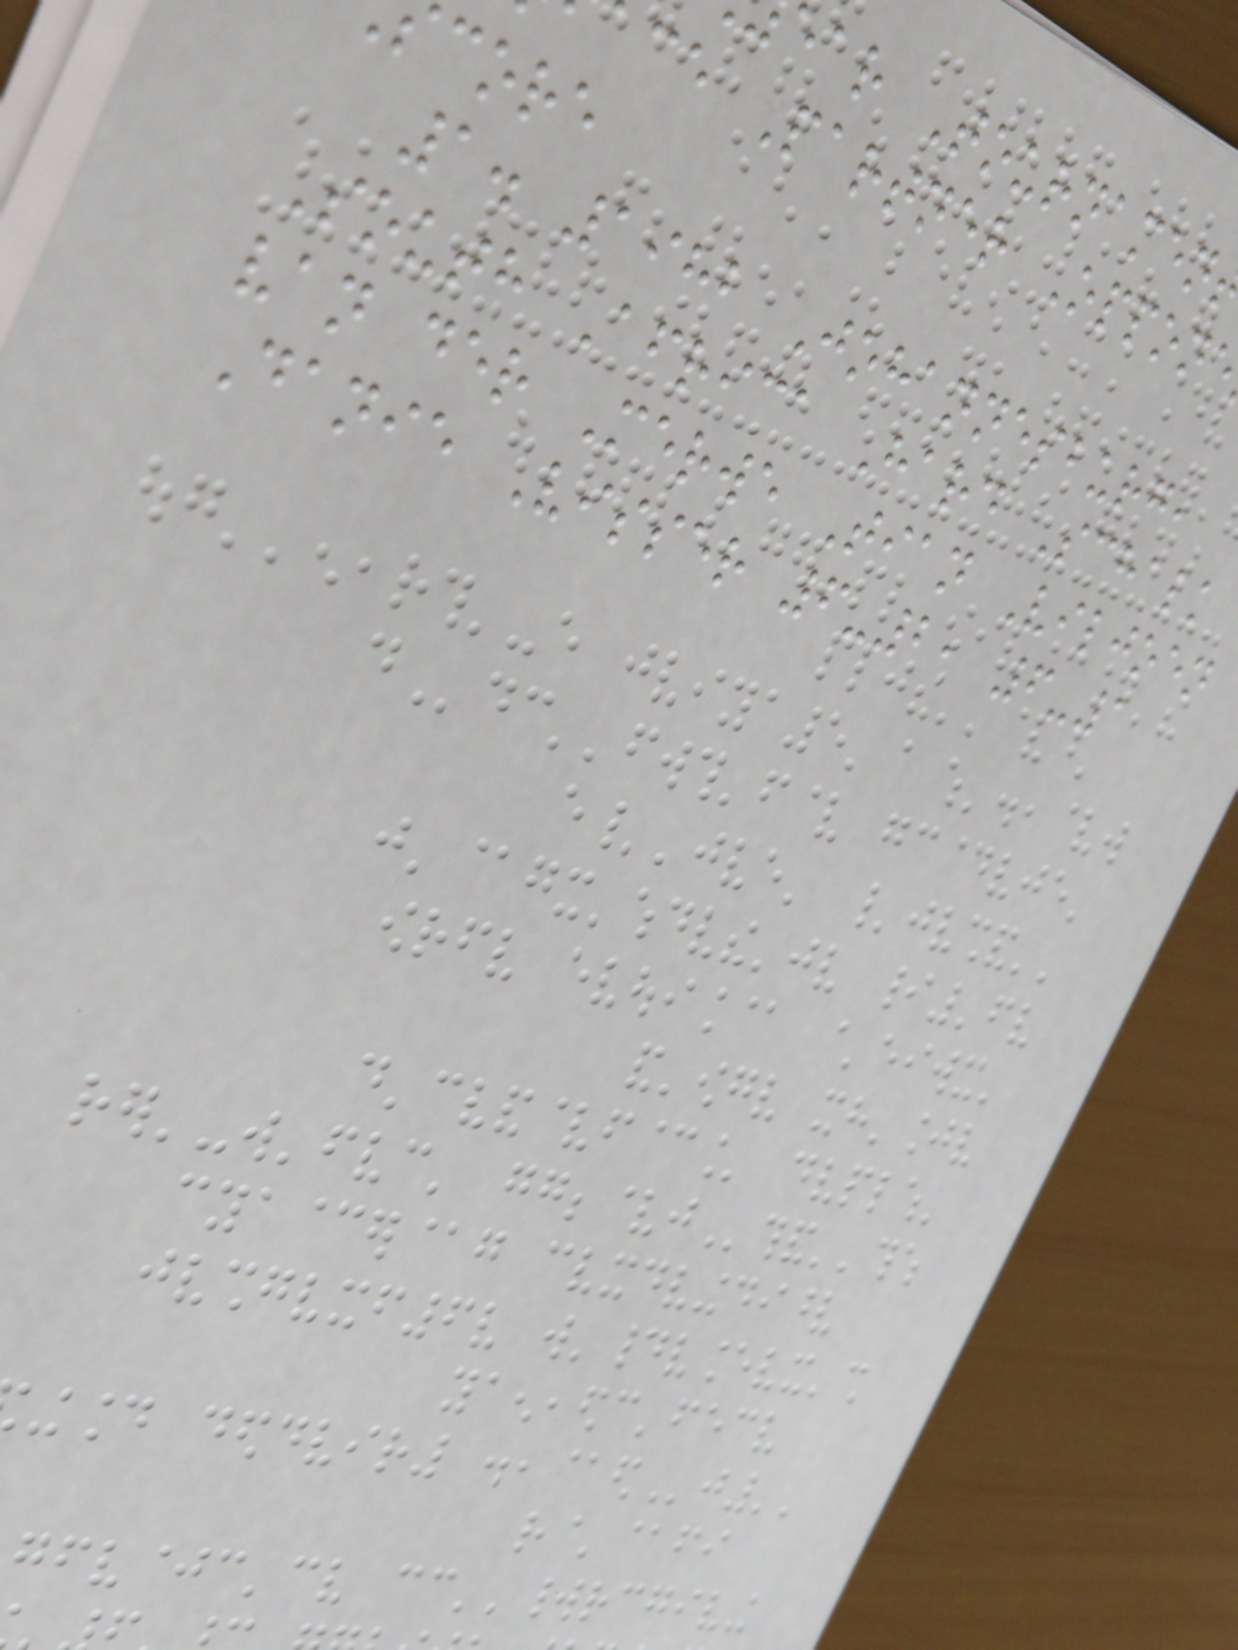ear Tournamen
ce Partner Oppon
core
1. 1982 Johannesburg,
South Africa Hard Schalk
van der Merwe Tian Viljoen
Danie Visser 6-2, 6-1
